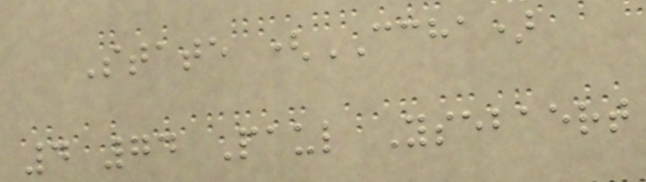State (CCHA)
4 74 Paul Ysebaert
